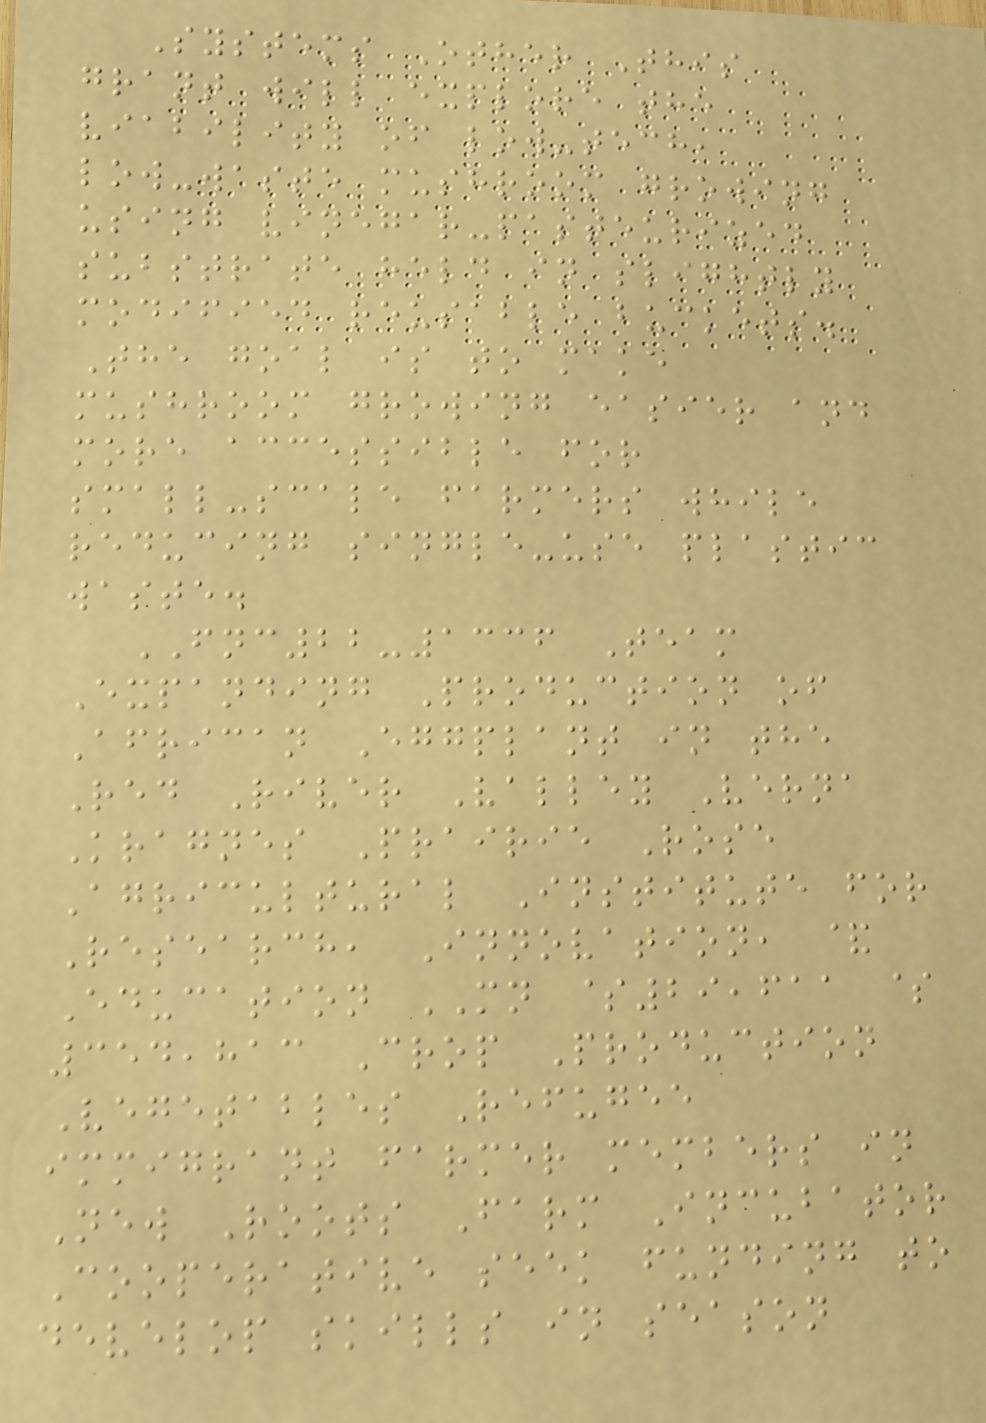Systems Other This
grant will explore the
viability of low-tech,
low-waste mushroom growing
using vinegar-pasteurized
substrate held in slightly
modified reusable buckets.
The goal is to make
mushroom growing easier and
more accessible for
small-scale farmers while
reducing single-use plastic
waste.
FNC22-1336 Team
Expanding Production of
African Eggplant in the
Red River Valley Verna
Kragnes Prairie Rose
Agricultural Institute for
Research, Innovation, &
Education MN $29,611 $
354,813 Crop Production
Vegetables Refugee
immigrant farmer members in
New Roots Farm Incubator
Cooperative seek funding to
develop skills in season
